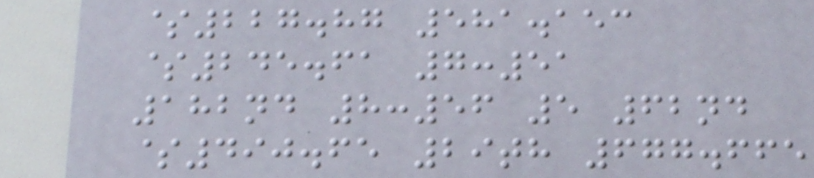$227.87 581.153
$245.61 7:51
182nd 8:56 5 62nd
$490.65 29th 677.665
